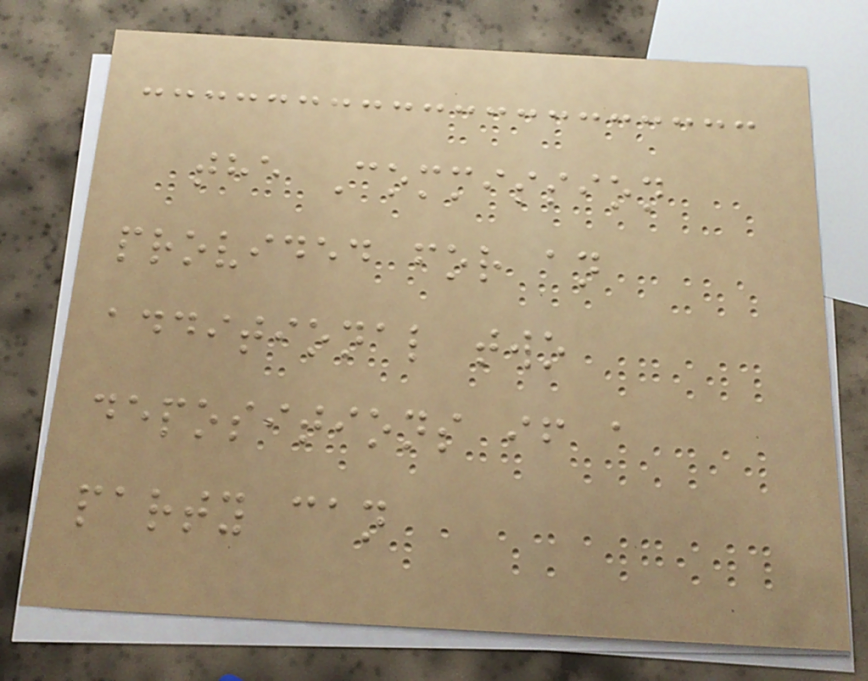the Commission
provided for an
additional two
depositions if a
party can
